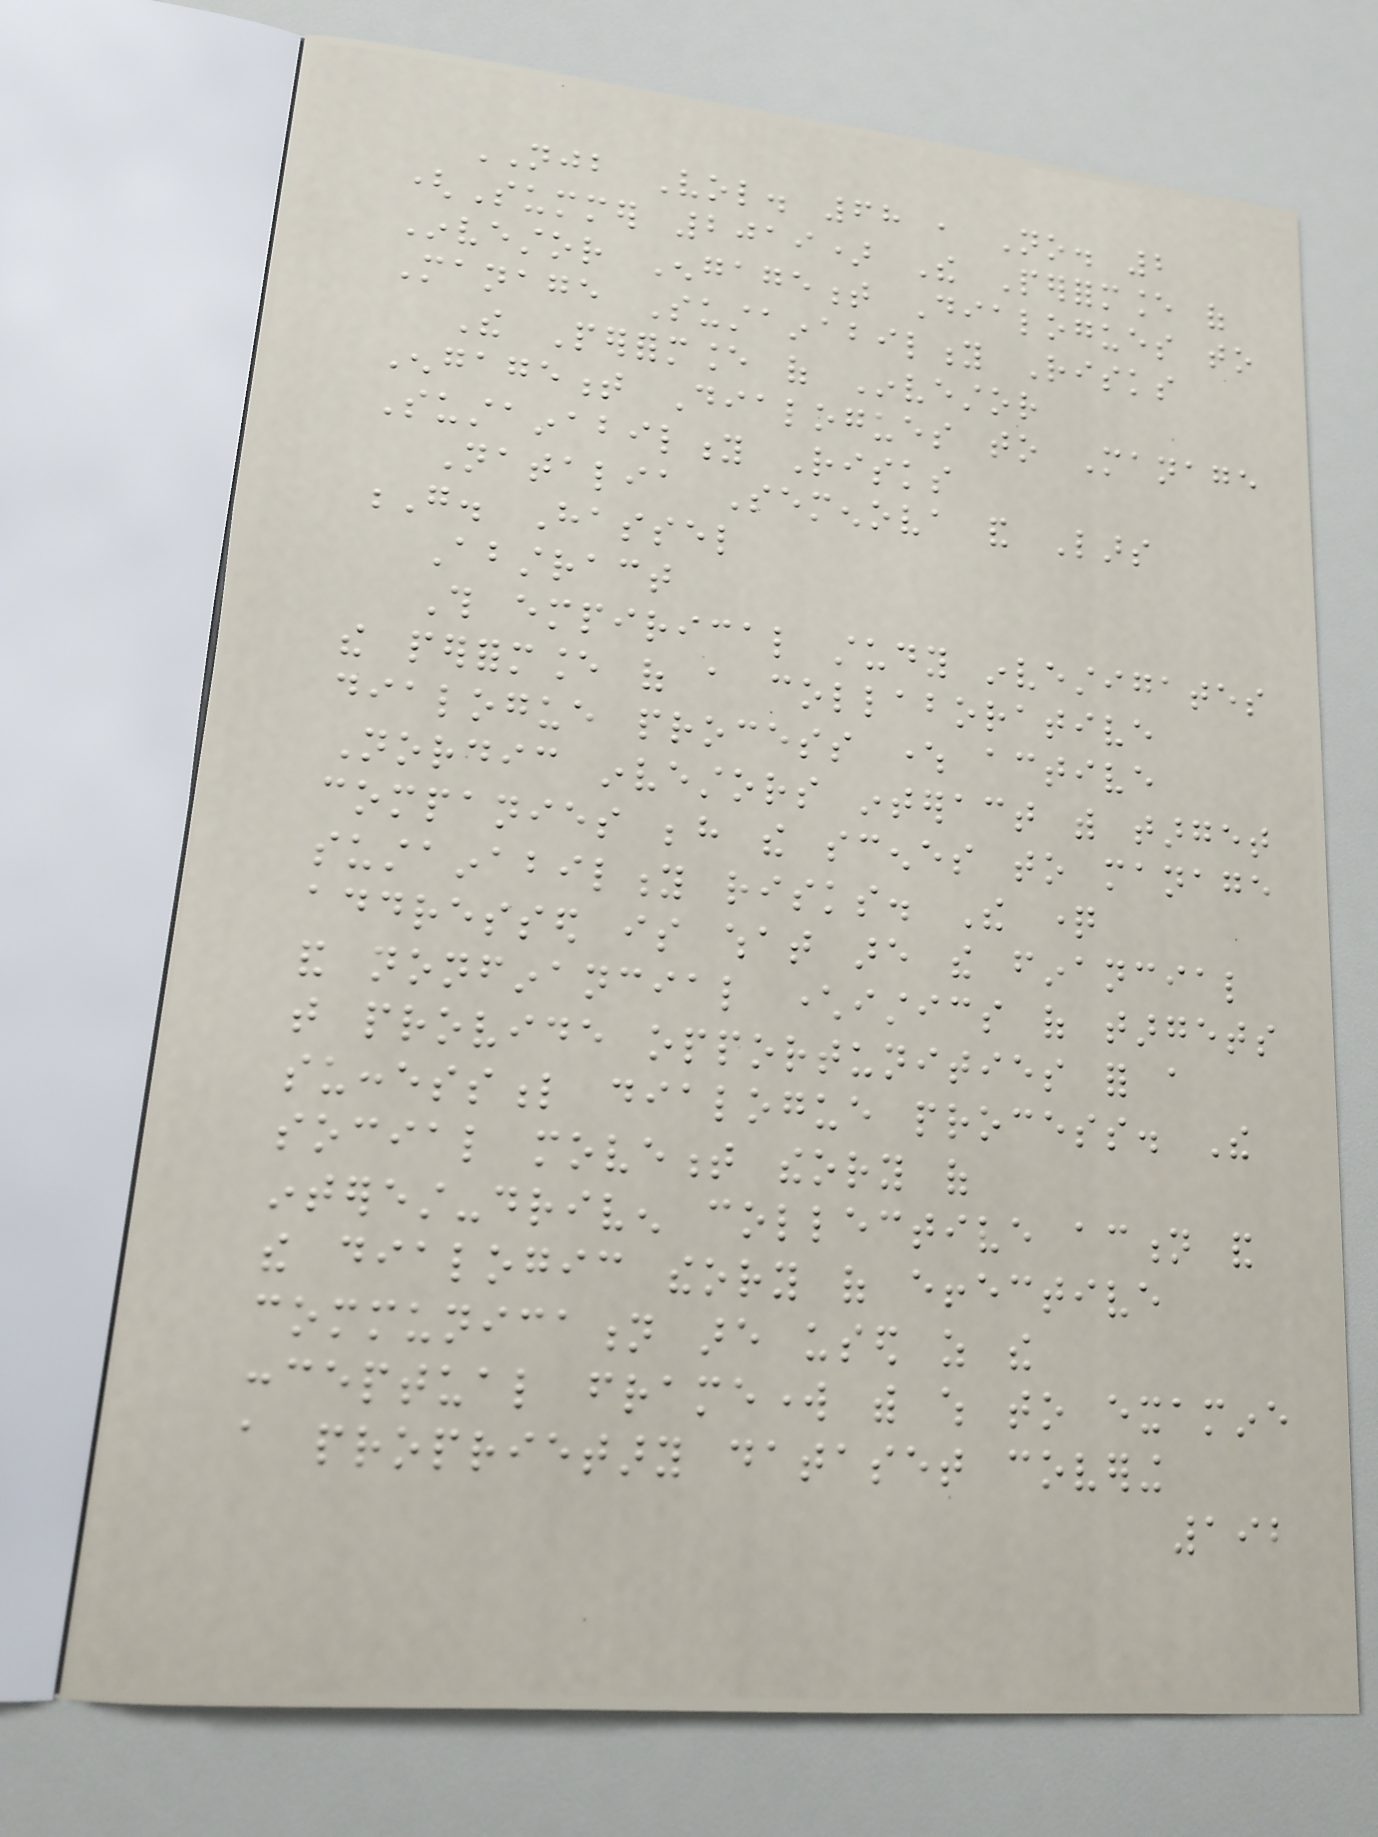NJB Vol. 68 , No. 2
(Summer 2019) The Performance of
Investor Engagement Dialogues to
Manage Sustainability Risks
The Performance of Investor
Engagement Dialogues to Manage
Sustainability Risks
Natalia Semenova and Lars
G. Hassel
Abstract
This empirical study investigates
the performance of a collaborative
dialogue process where active
Nordic investors interact with target
companies behind the scenes to manage
sustainability risks. The question
addressed is what are the financial
and nonfinancial characteristics of targets
that provide opportunities for a
successful dialogue process. The
social movement theory of
interest-driven collective action and
the dialogic theory of effective
communication are used as the
conceptual framework with which to examine
a proprietary dataset covering
192
